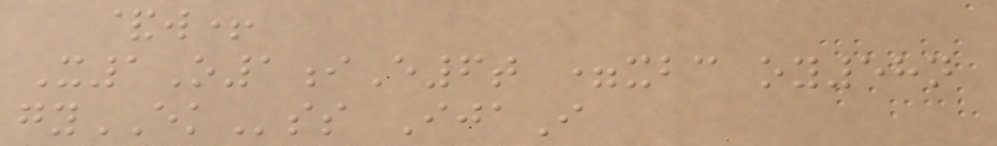&w+
X1O1iE6t =xbc oy58n
gyEKss IjaI
